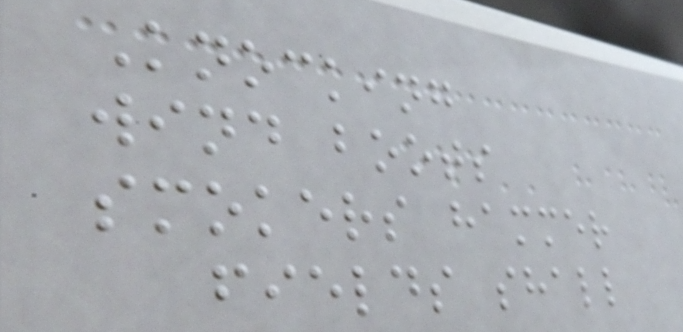Knocking
wind boots
smokers hammer
fields shall
